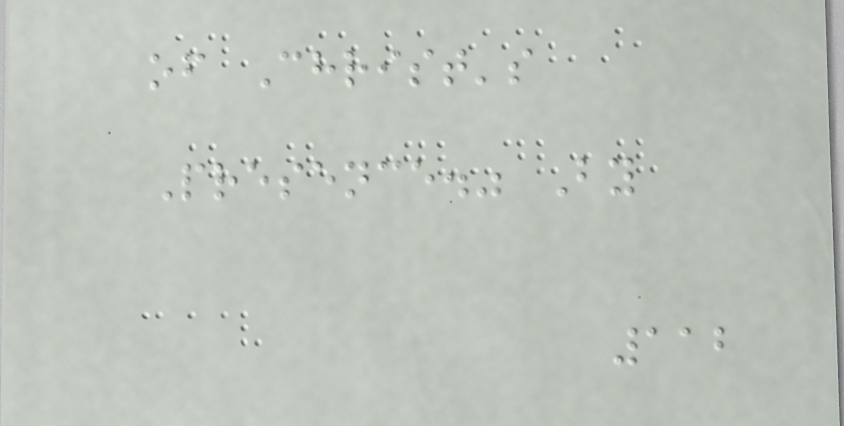of Christ's
Presence." By
112
